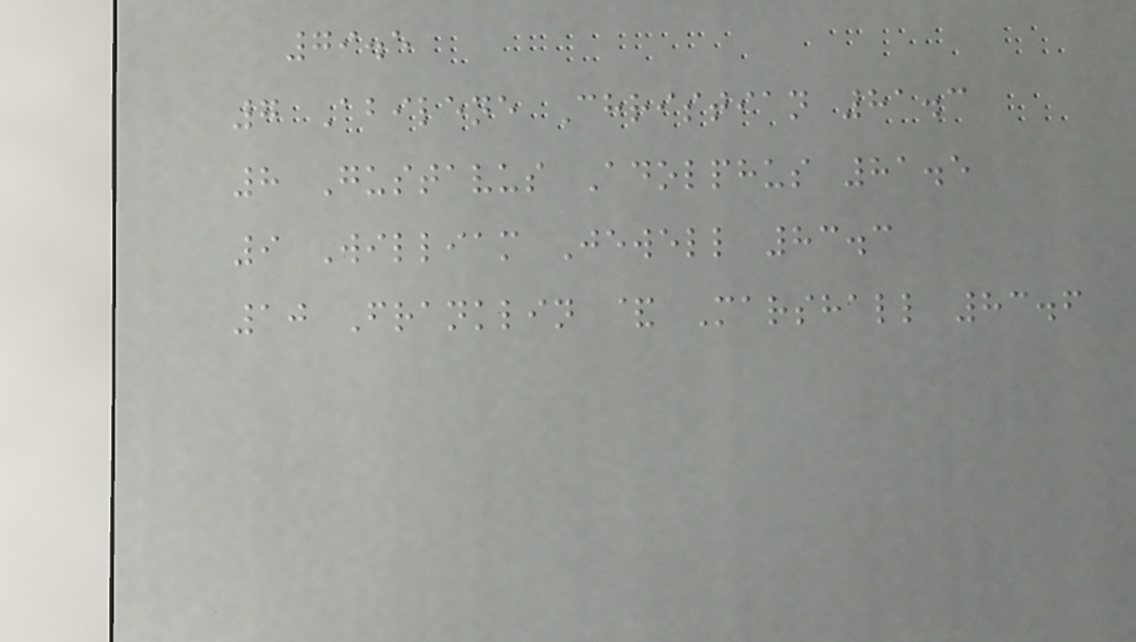79.5
7 Abilene Christian 81.3
8 Gustavus Adolphus 81.5
9 William Jewell 83.3
10 Franklin & Marshall 83.6
